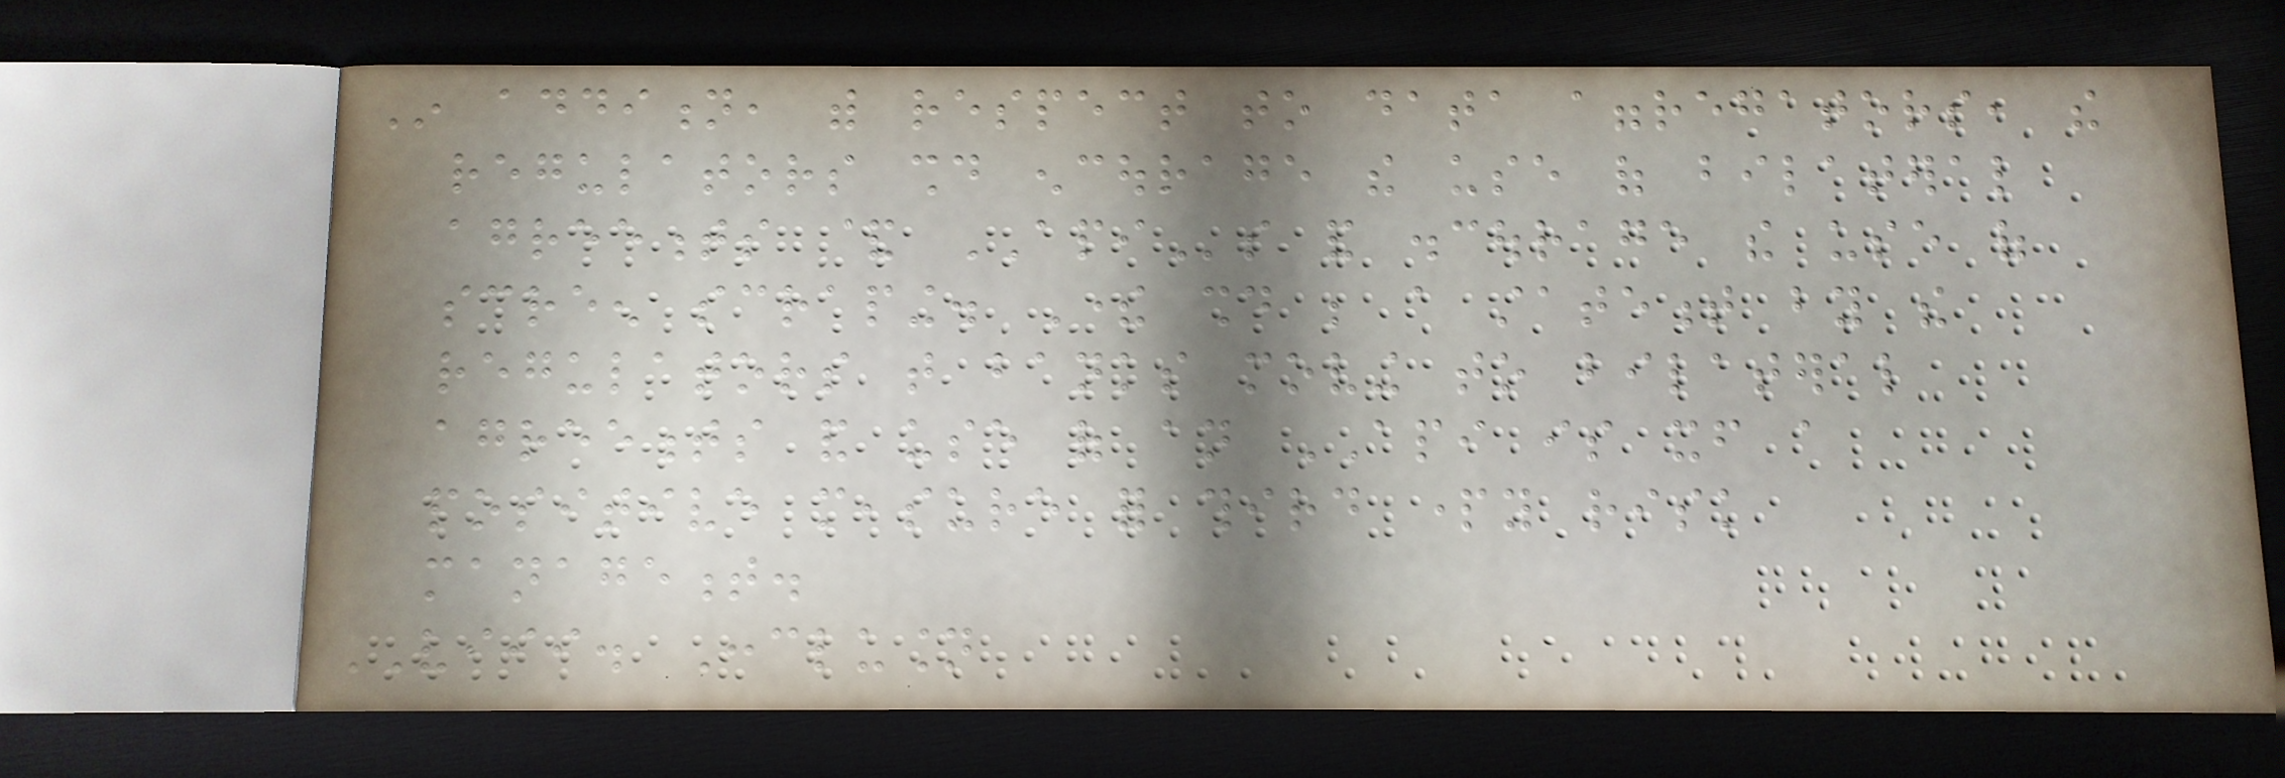In addition, with respect to data aggregators, the
regulators should encourage the use of bilateral
agreements & APIs and discourage the use of
screen scraping. There should be a statement by the
regulators that banks moving to bilateral
agreements and use of an API is itself a
positive measure for third party risk
management.
VIII. Conclusion
